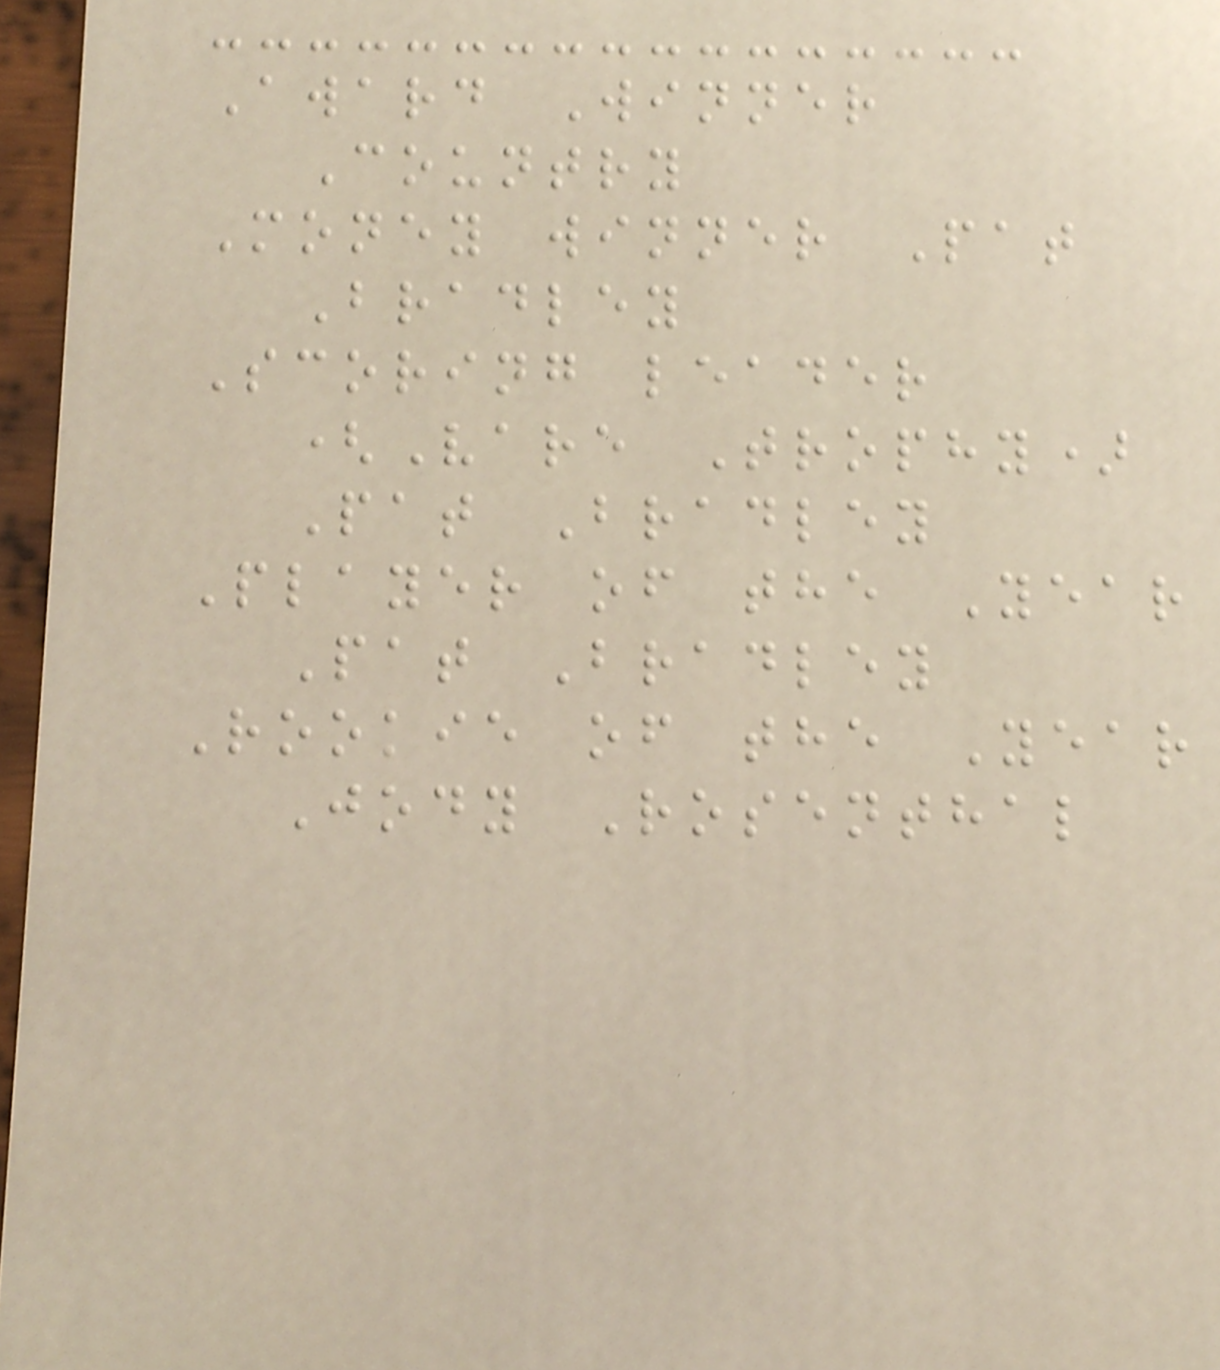Award Winner
Country
Money winner Pat
Bradley
Scoring leader
(Vare Trophy)
Pat Bradley
Player of the Year
Pat Bradley
Rookie of the Year
Jody Rosenthal
